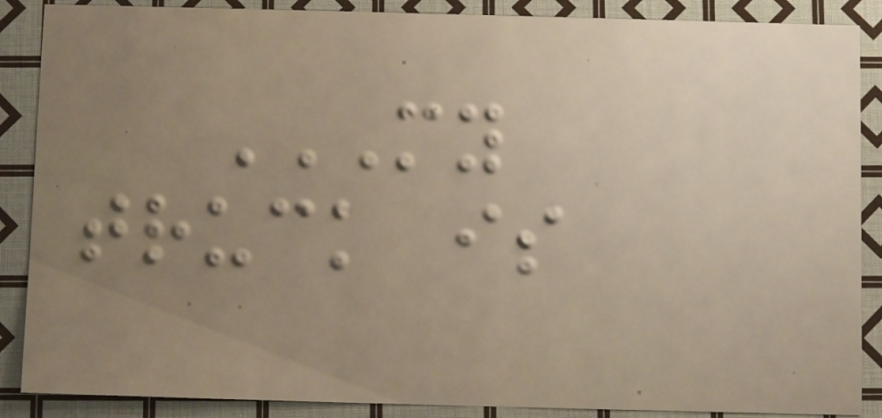MY
TRUCK IS
